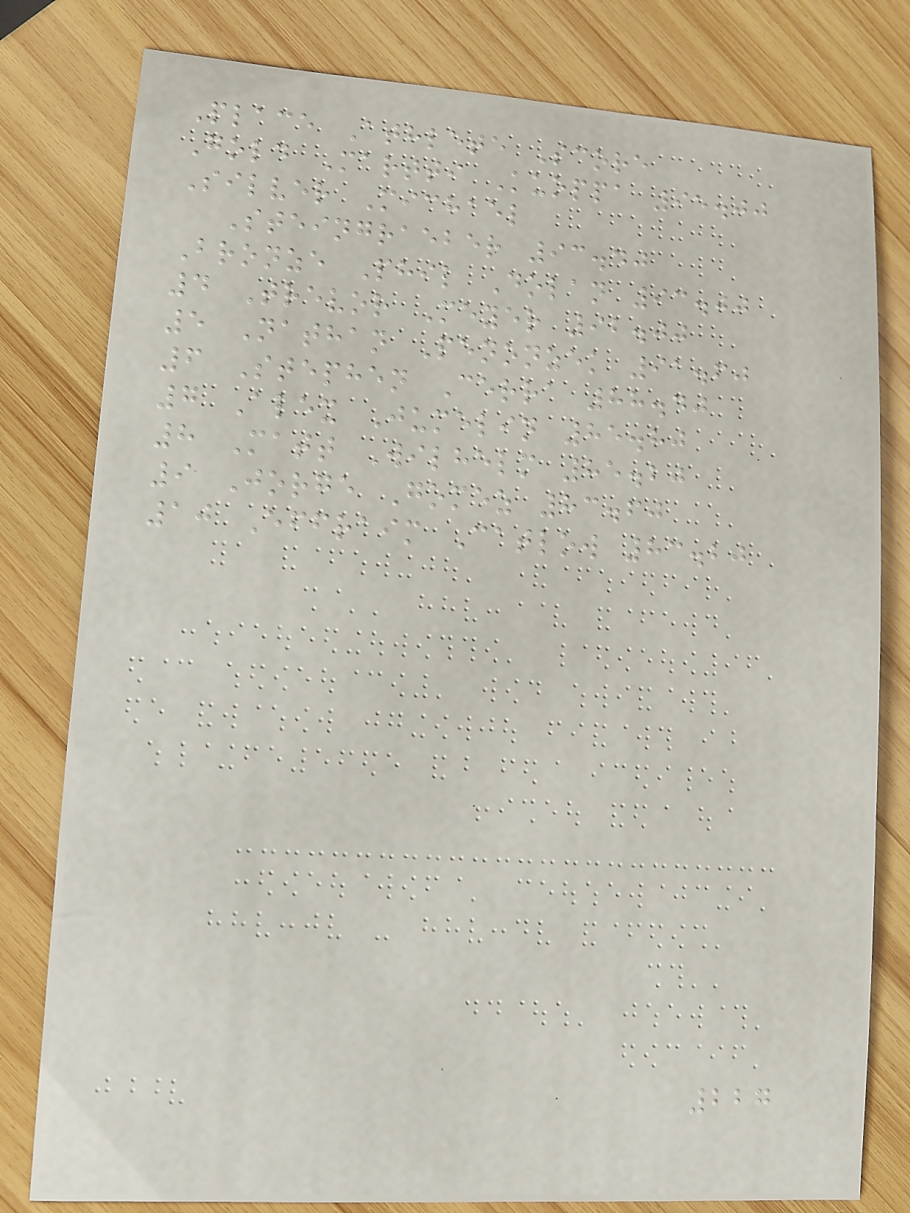Place Athlete Score
Gold Martti Kuoppa 95.00
Silver Michael
Steingraeber 93.40
Bronze Phil Dolan 93.00
4 Trevor Meyer 92.00
5 Nathan Penonzek 91.60
6 Stephen Cerra 88.40
7 Alex Jumelin 85.80
8 Matt Wilhelm 85.20
9 Jorge Gomez 83.60
10 Effraim Catlow 83.20
227
